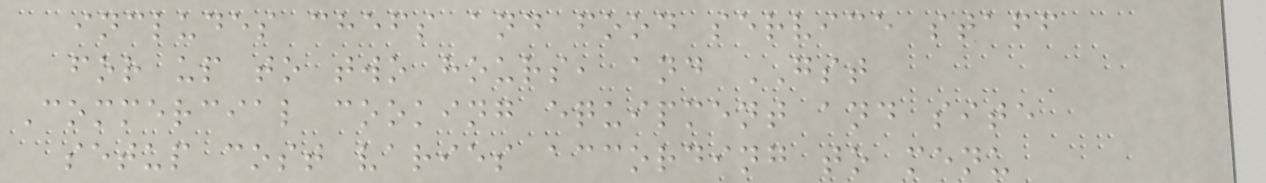includes chefs and food service staff
for up to two hours, and GST
Commercial cooking equipment and site
setup cost varies according to menu
